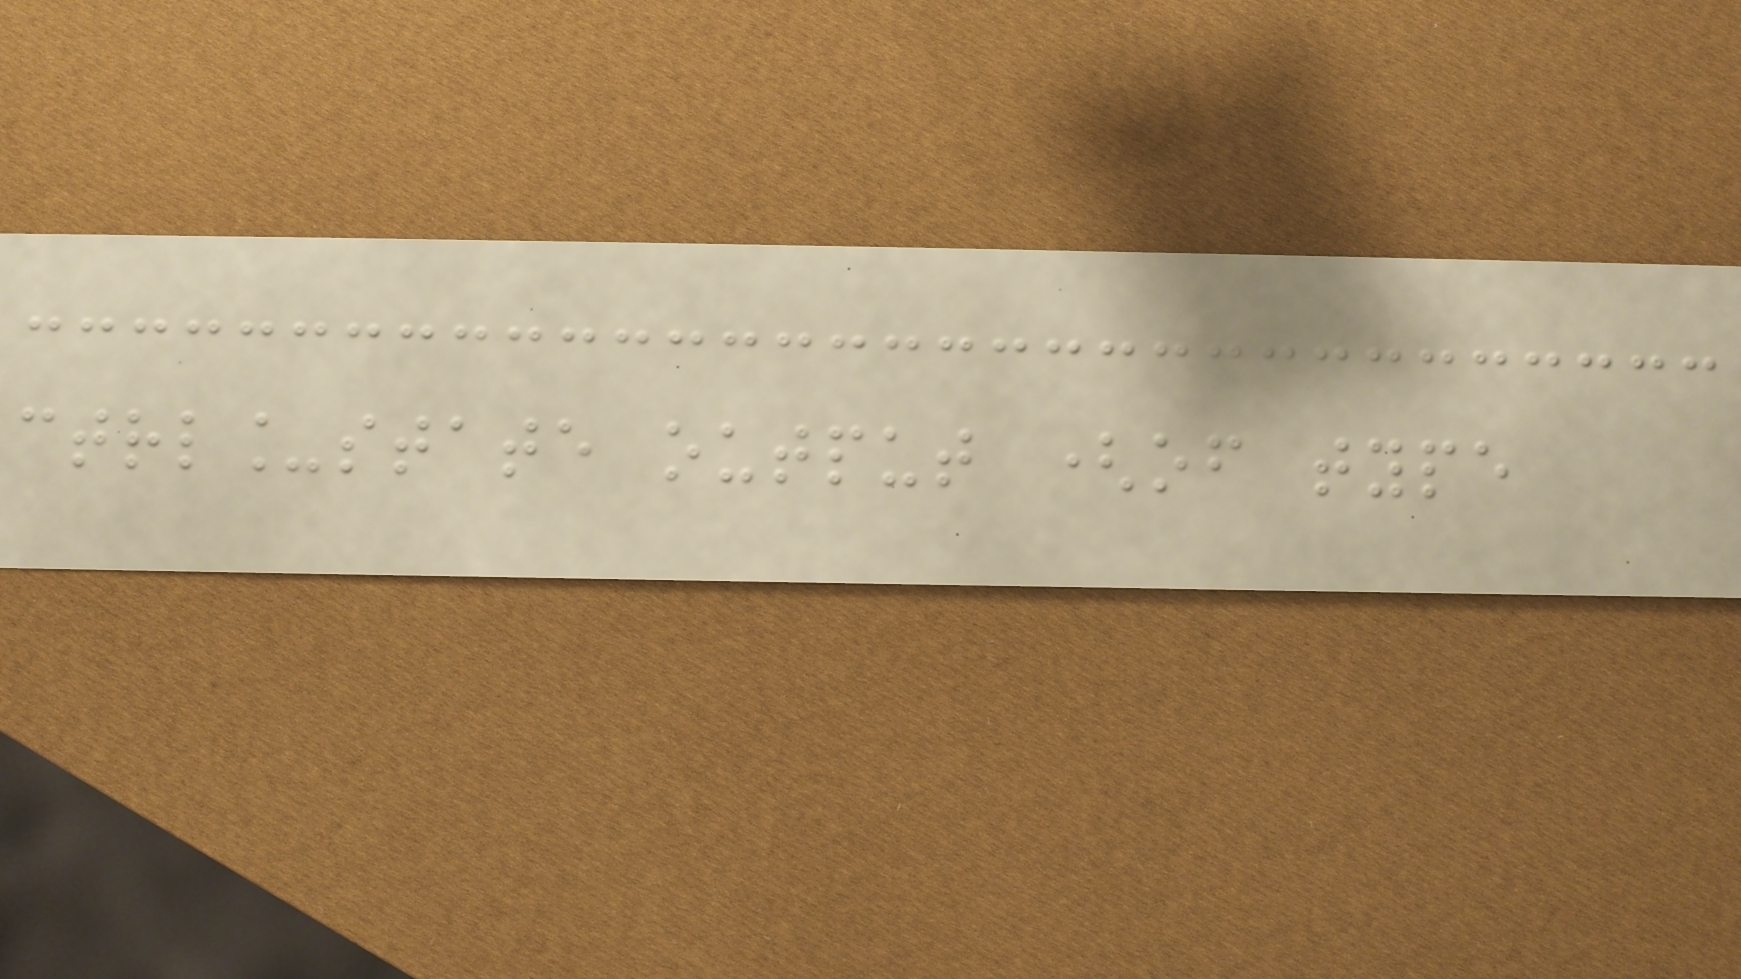ctrl_state output (of type
